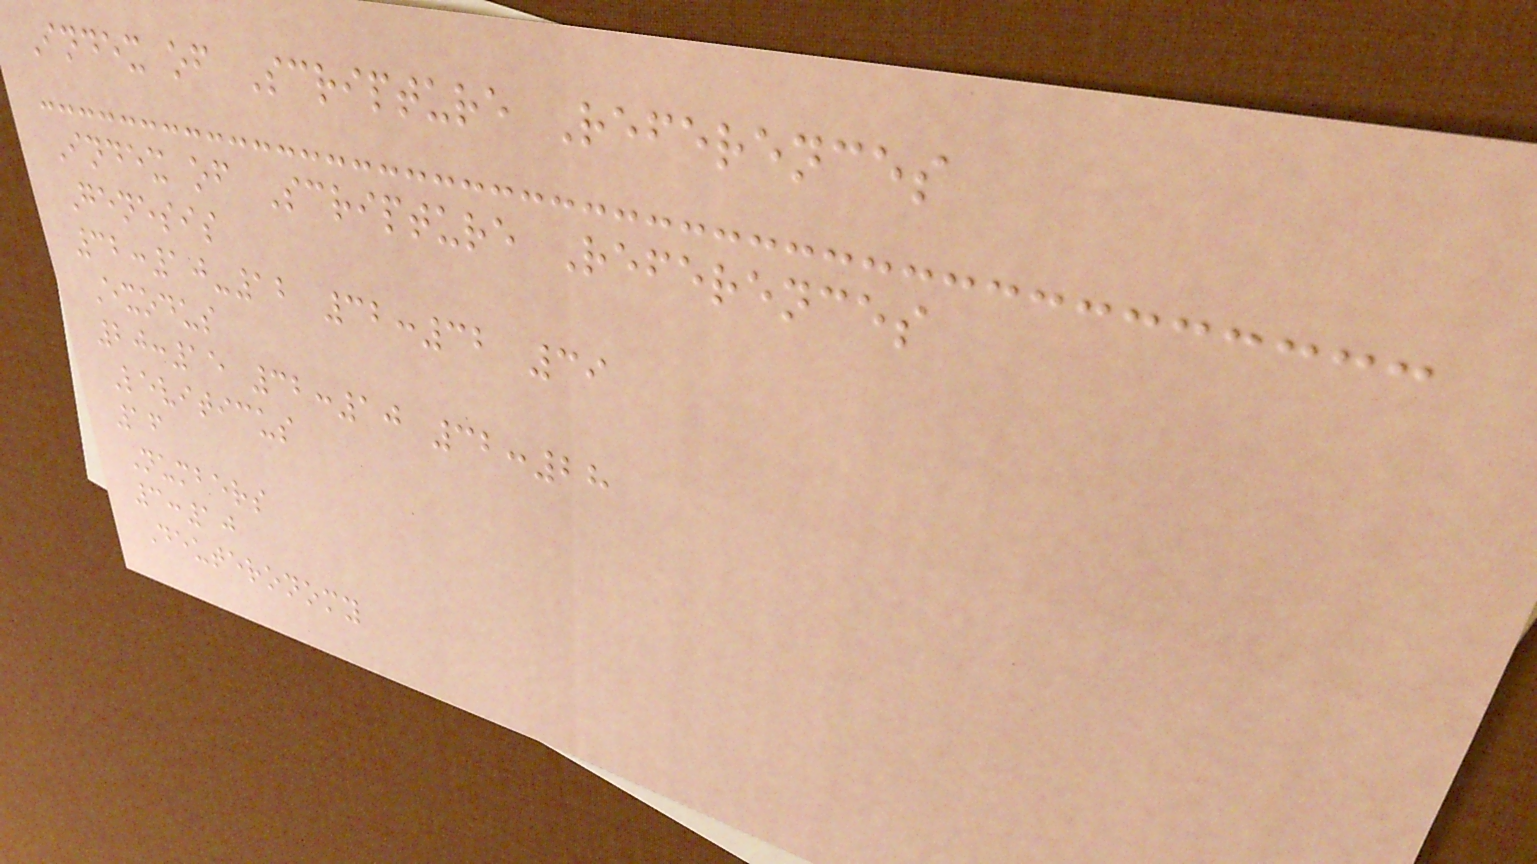Index of Scripture References
Index of Scripture References
Genesis
32:10-12 32:32 39
Exodus
20:15 32:10 32:28
Leviticus
16
Numbers
3:10
Deuteronomy
